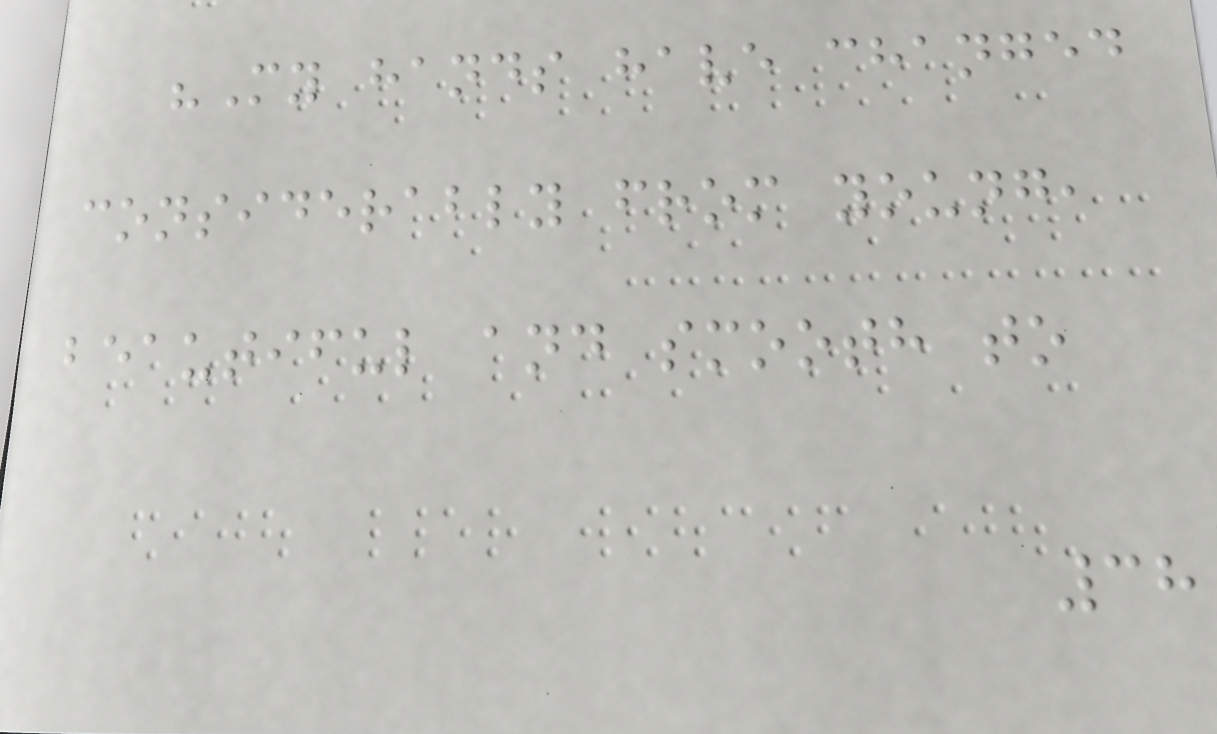"My hands have changed
considerably from young,
beautiful and smooth to
38
